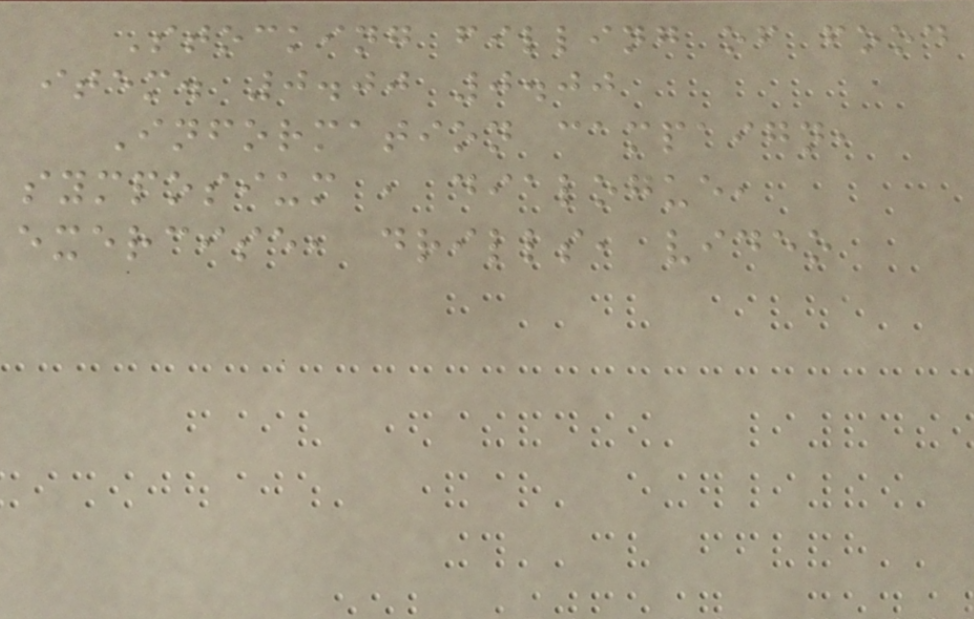Stocking filling of food
item. 0.00 0.00
Information campaign,
symposium , dialogue,
exercise, drills, video
